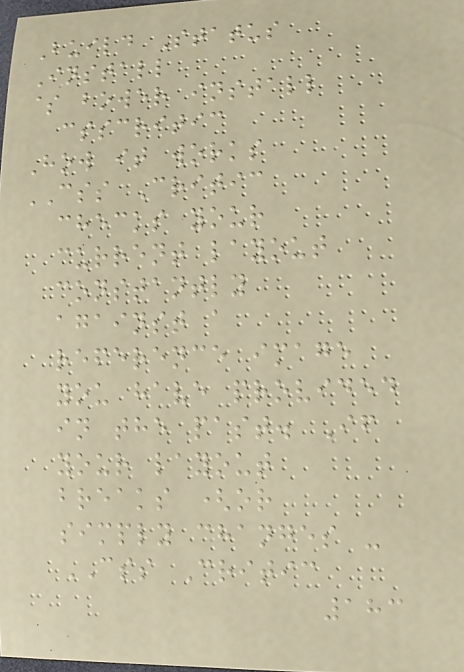Build Status
Install
$ bower install
csscritic
How it works
CSS Critic
checks your
current layout
constantly
against a
reference image
you have provided
in the past. If
your layout
breaks (or
simply changes -
CSS Critic
183
